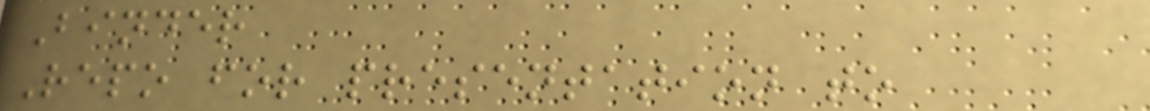Binder
Repo for presentation to
